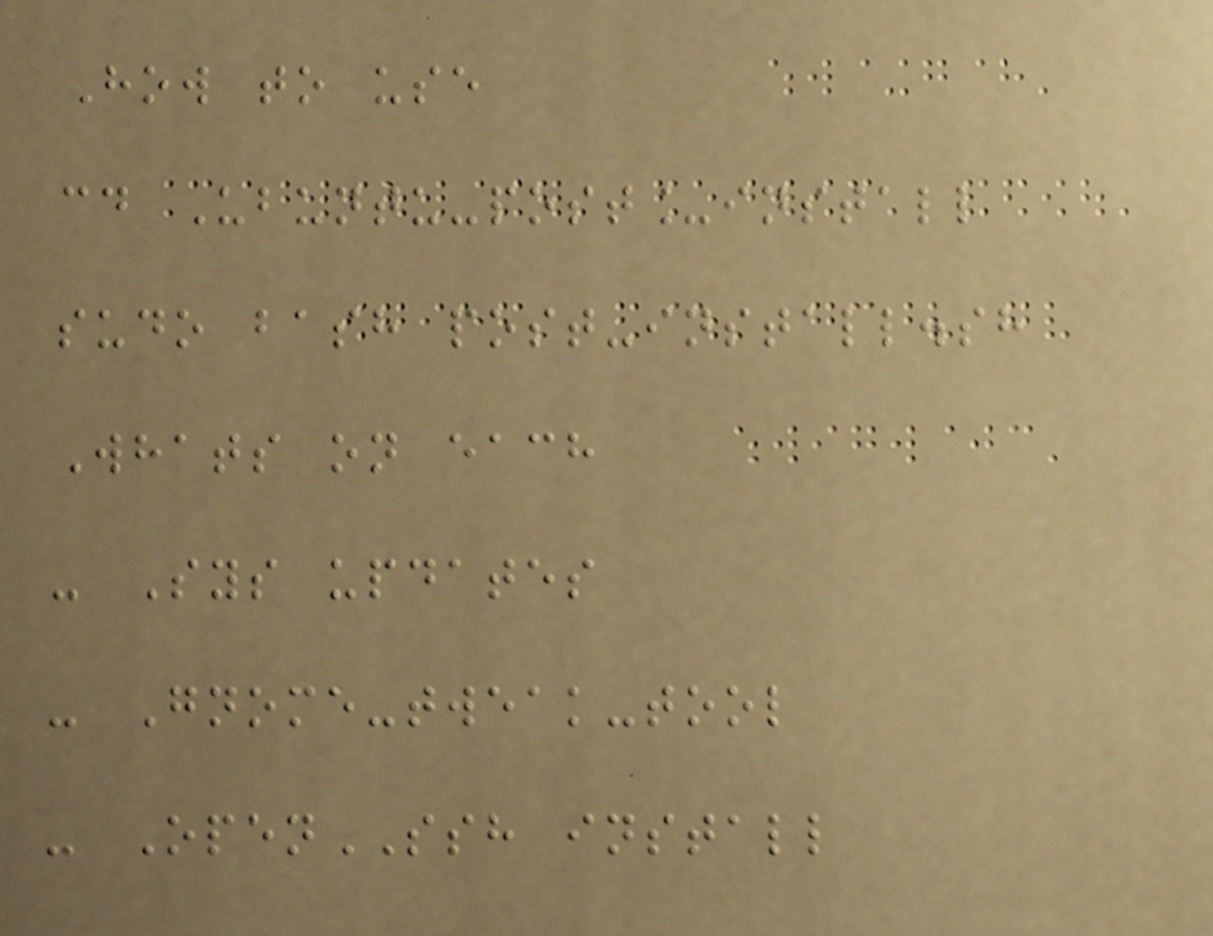How to use
cd Ubuntu-post_install
sudo bash post-install.sh
Whats on each
- Sys updates
- Gnome-tweak-tool
- OpenSSH install
